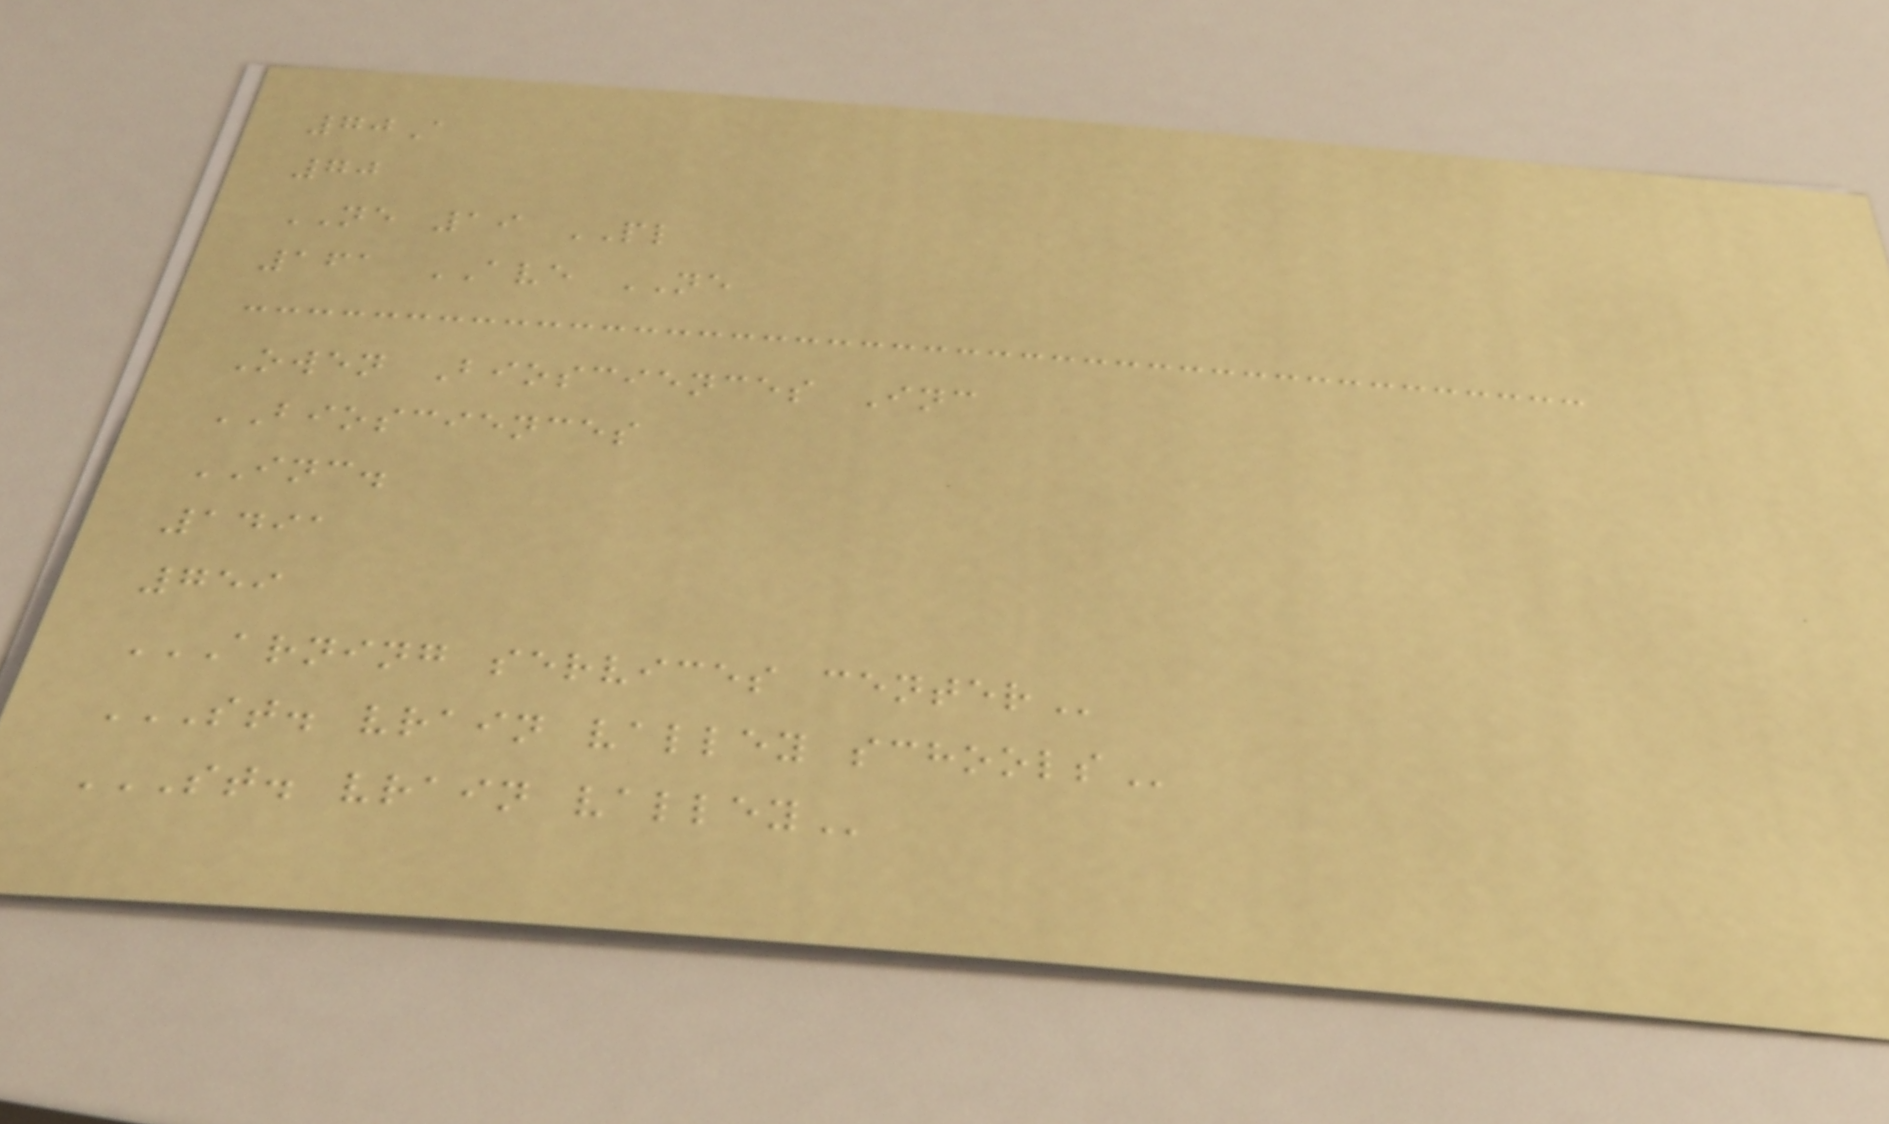70A
70
NE 19 PL
161 AVE NE
Owen Biosciences Inc
BIOSCIENCES
INC.
1491
759
ARNING SERVICES CENTER
ST. VRAIN VALLEY SCHOOLS
ST. VRAIN VALLEY
